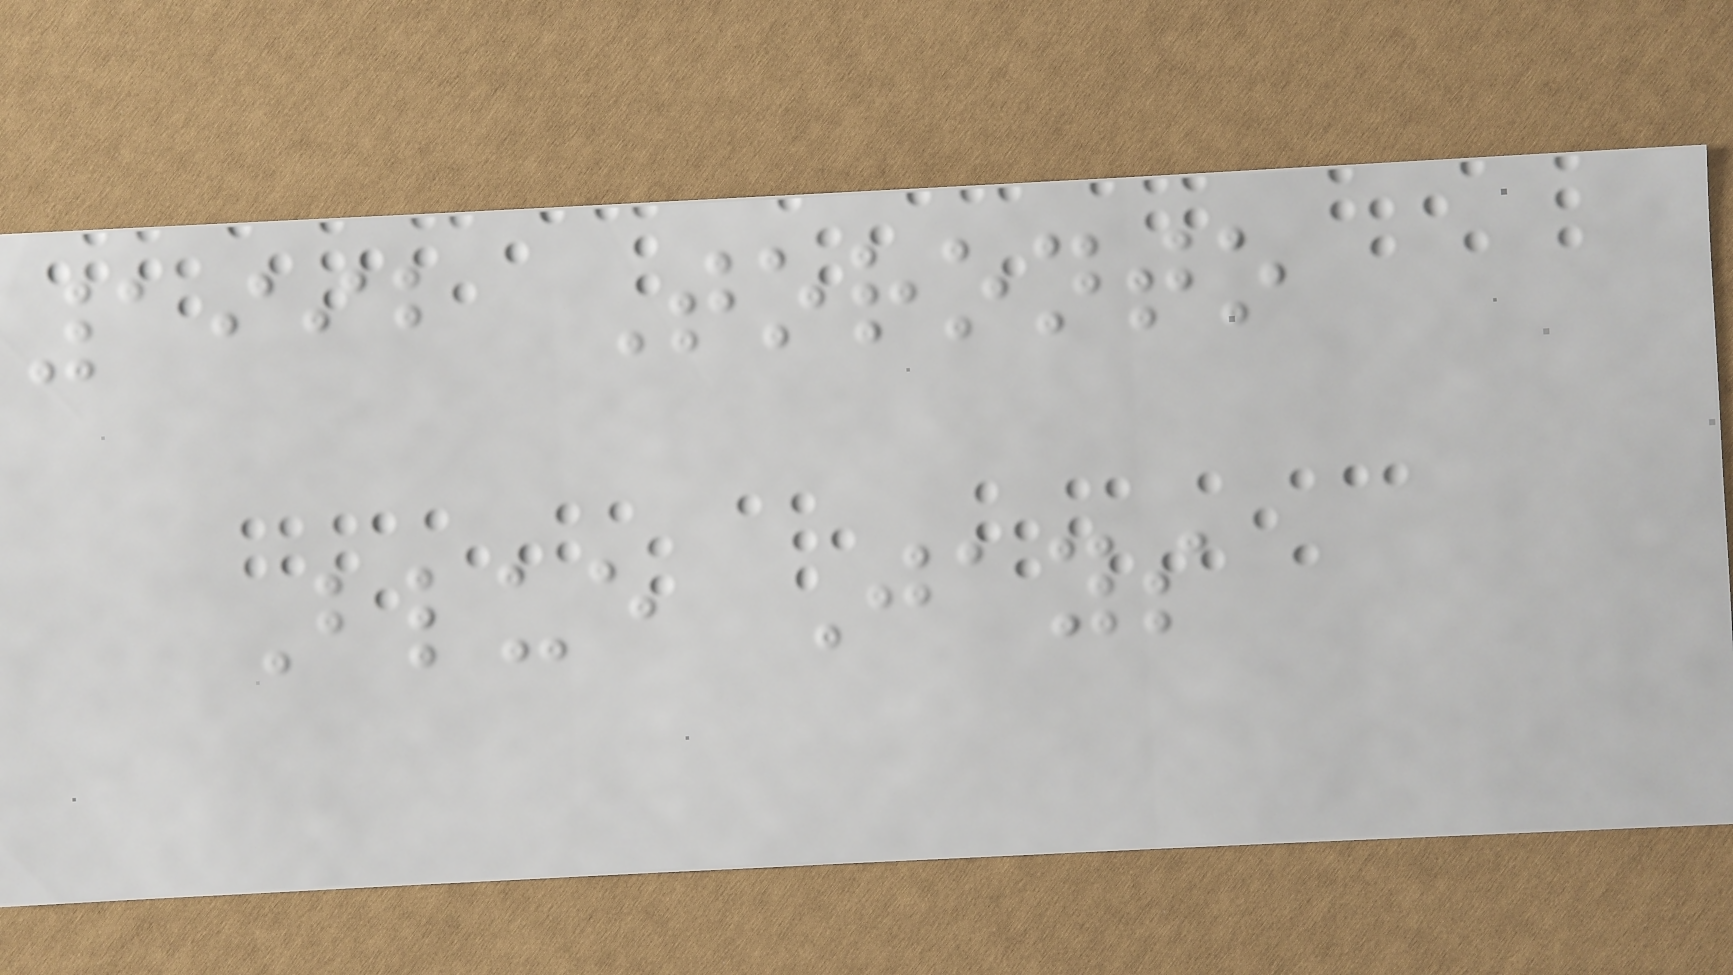1992 Toronto
Blue Jays
